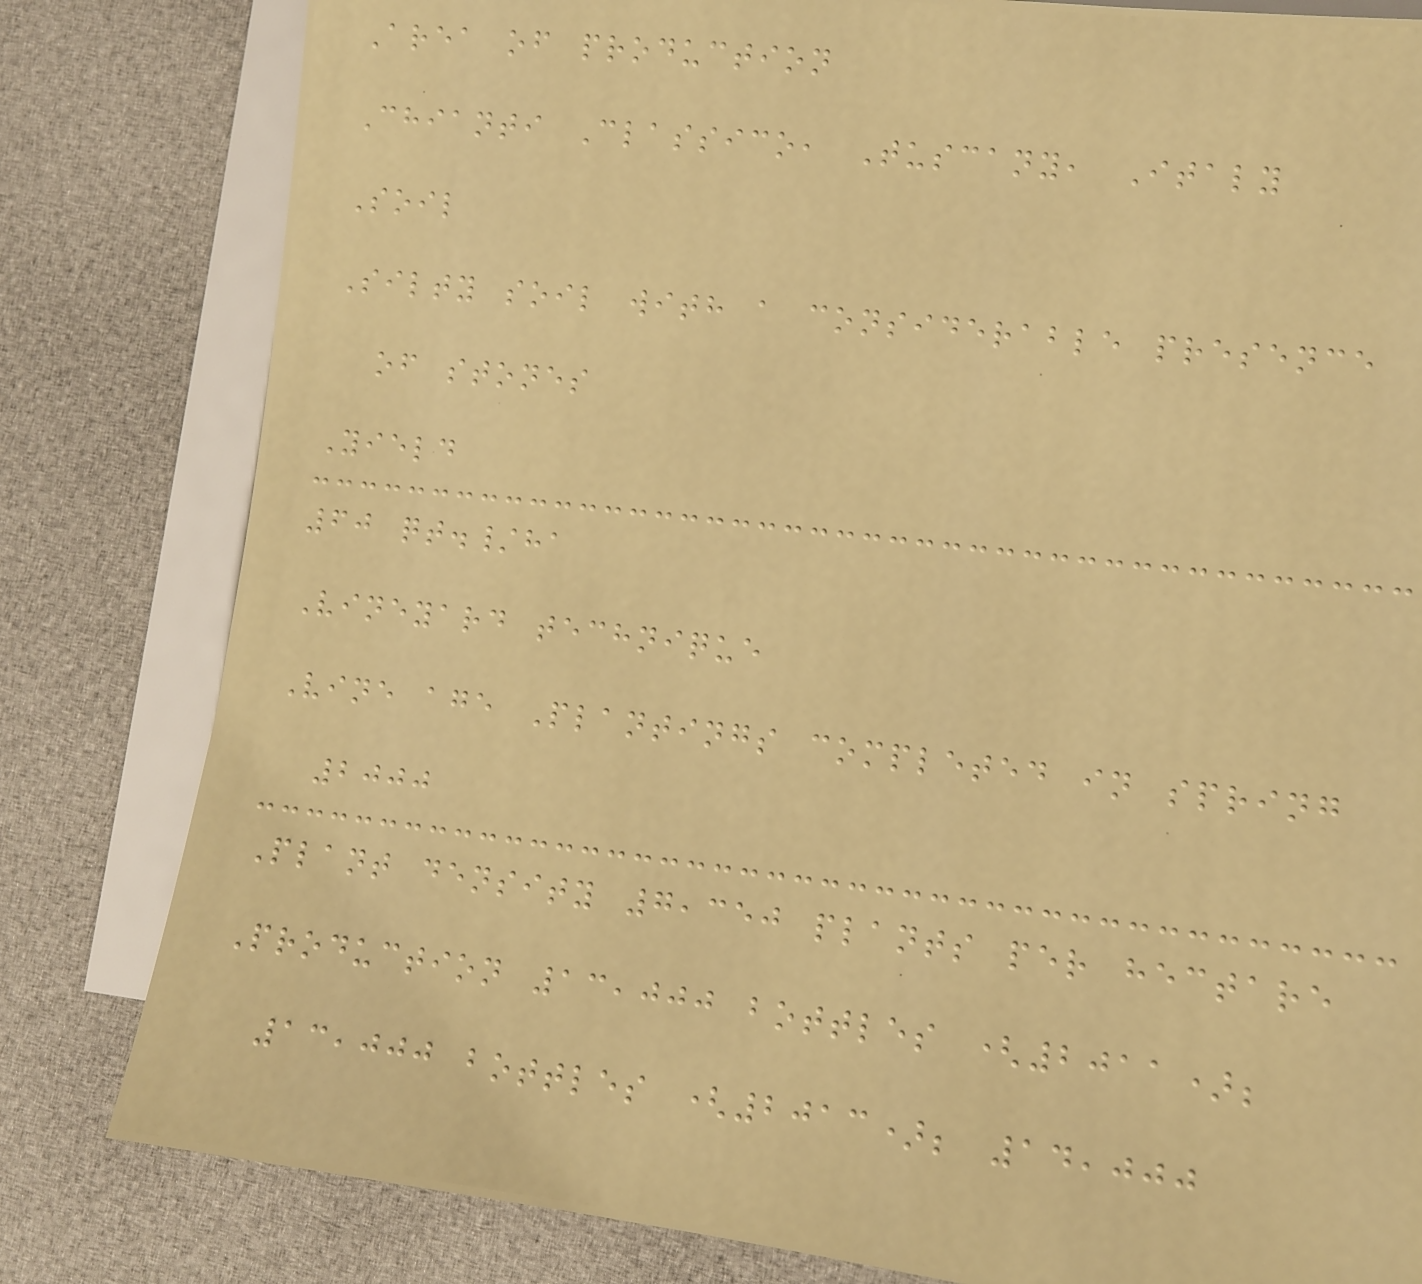Area of production
Chianti Classico, Tuscany, Italy
Soil
Silty soil with a considerable presence
of stones
Yield
60 qt./ha
Vineyard technique
Vine age Plantings completed in spring
2000
Plant density 7,350 plants per hectare
Production 13,000 bottles (2011);
13,000 bottles (2013); 14,000
